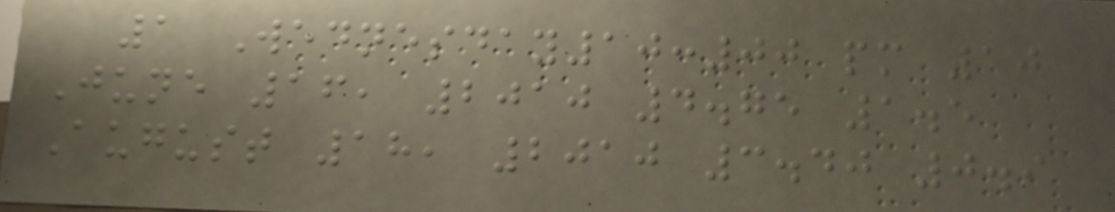1 Wednesday10:00 pm 10
June 16, 2010 4.75 1.5
August 18, 2010 3.40 0.9
